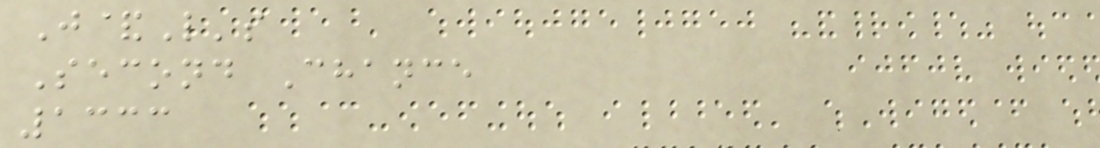J&L's
Second Chance
1333
